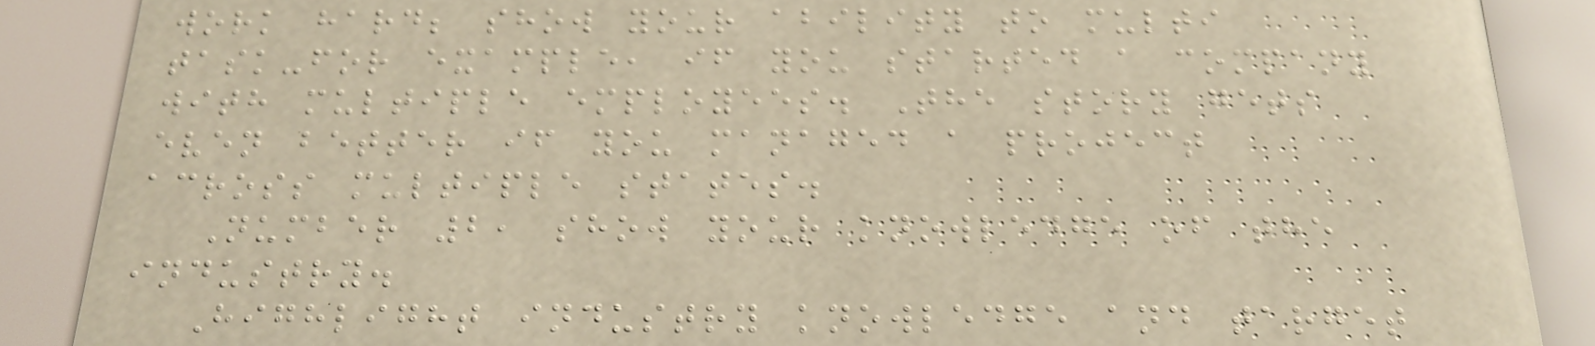work hard; show your ability to multi
task-for example, if you started a company
with multiple employees. The story gets
even better if you managed a project
across multiple states.
Number 2, show your knowledge of the
industry.
Highlight industry knowledge and target
